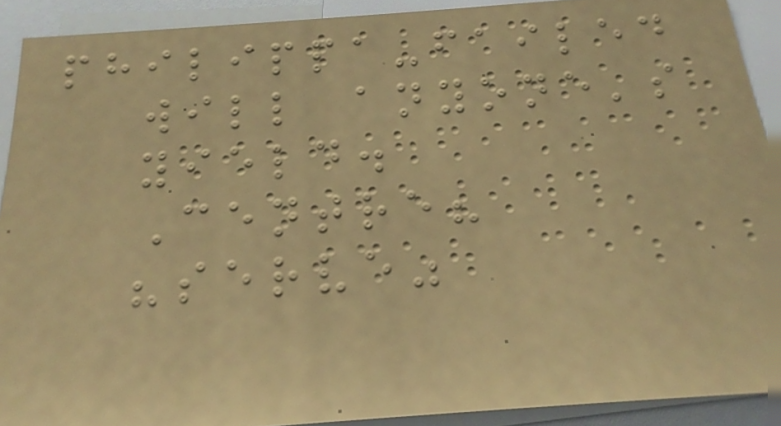philippa-failed
will anyone's
yield.
Centre?
"serve"
